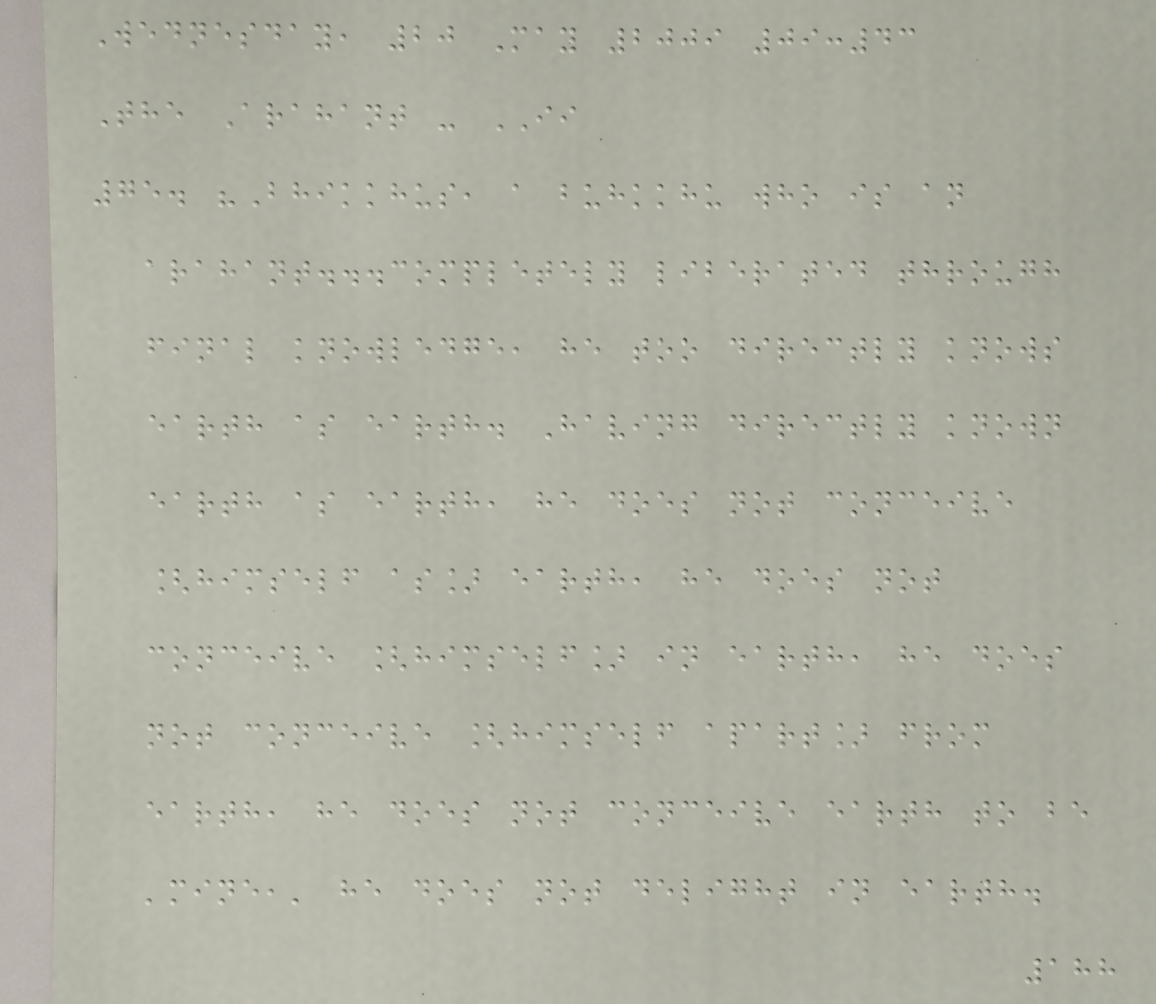Wednesday, 20 May 2009 09:43
The Arahant - II
75. "Bhikkhus, a buhkkhu who is an
arahant...completely liberated through
final knowledge, he too directly knows
earth as earth. Having directly known
earth as earth, he does not conceive
[himself as] earth, he does not
conceive [himself] in earth, he does
not conceive [himself apart] from
earth, he does not conceive earth to be
'mine,' he does not delight in earth.
188
